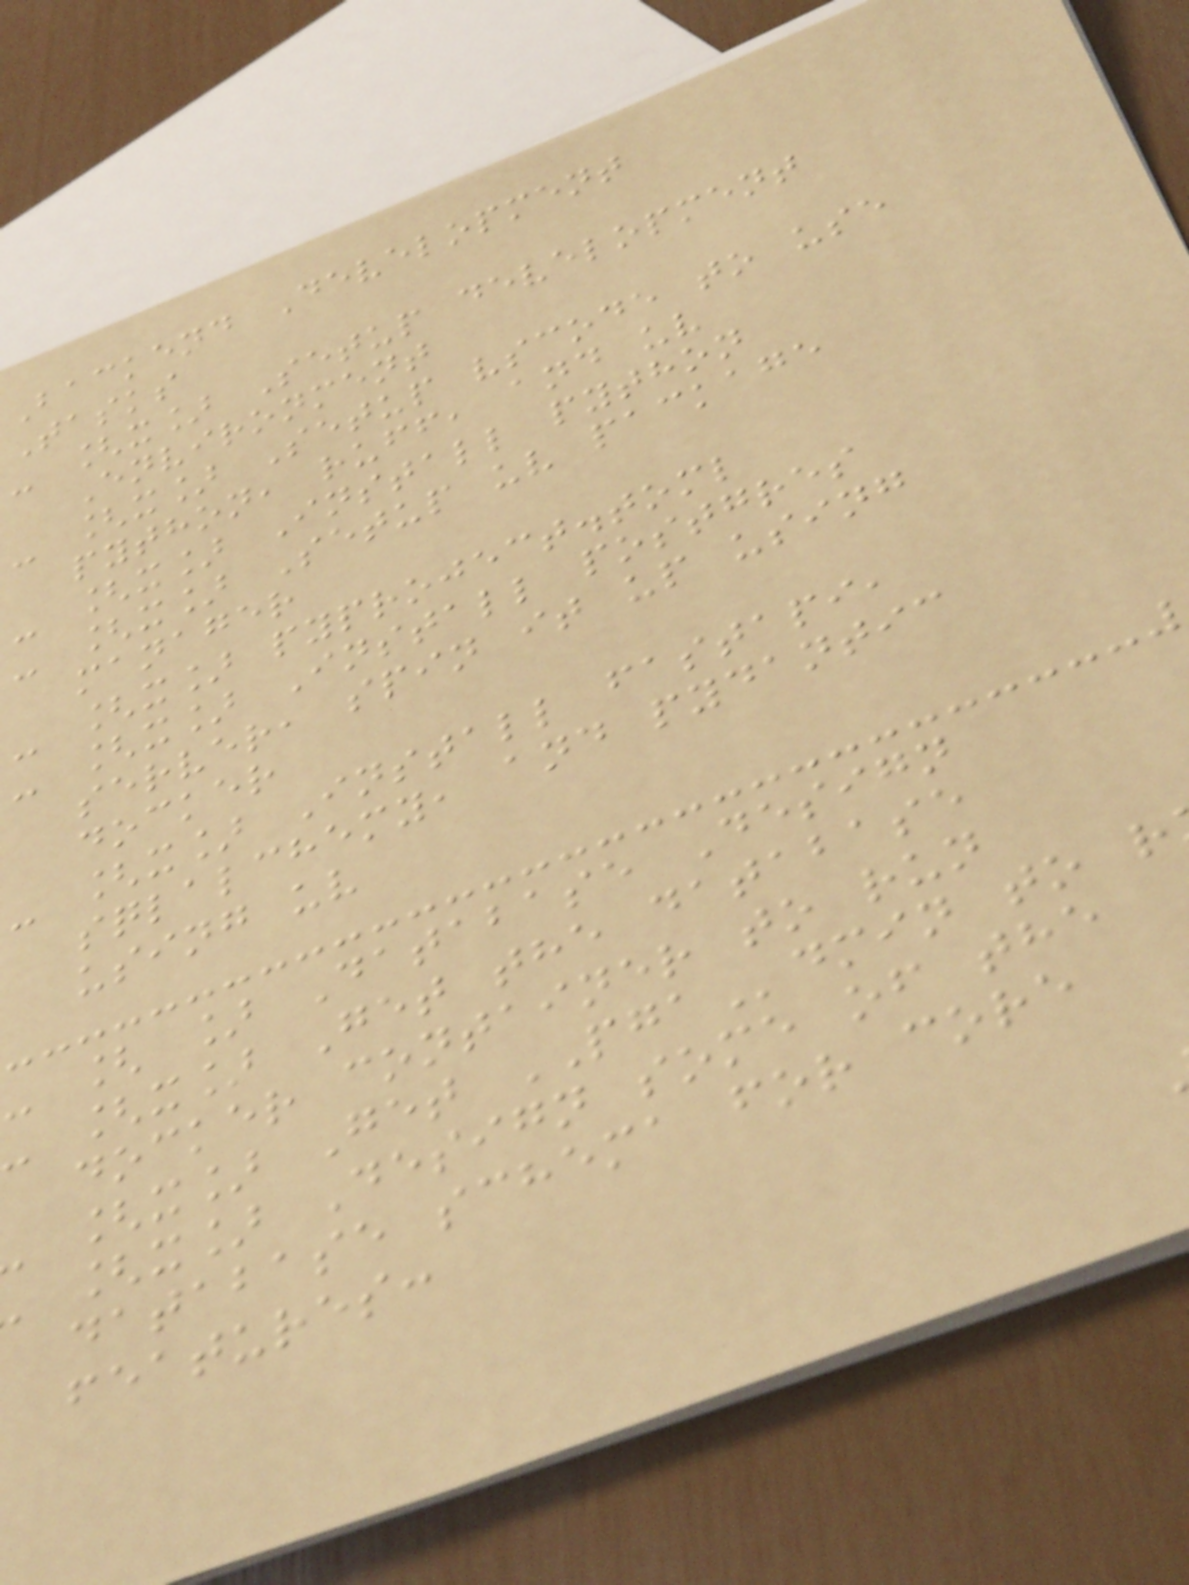Backend Development
Tasks
- [x] Setup development
Environment
- [x] Setup vscode to use
python, ruff, and uv
- [x] Install python
- [x] Setup uv package
manager
- [x] pyproject.toml
- [x] Install postgres
server, spin it up using
docker
- [x] Install fastapi,
sqlalchemy, and pydantic
using uv
- [ ] Database Design
- [x] Get the database
docker container to run
[x] Get PGAdmin to r
[x] Design some of the
database schema for core
features:
